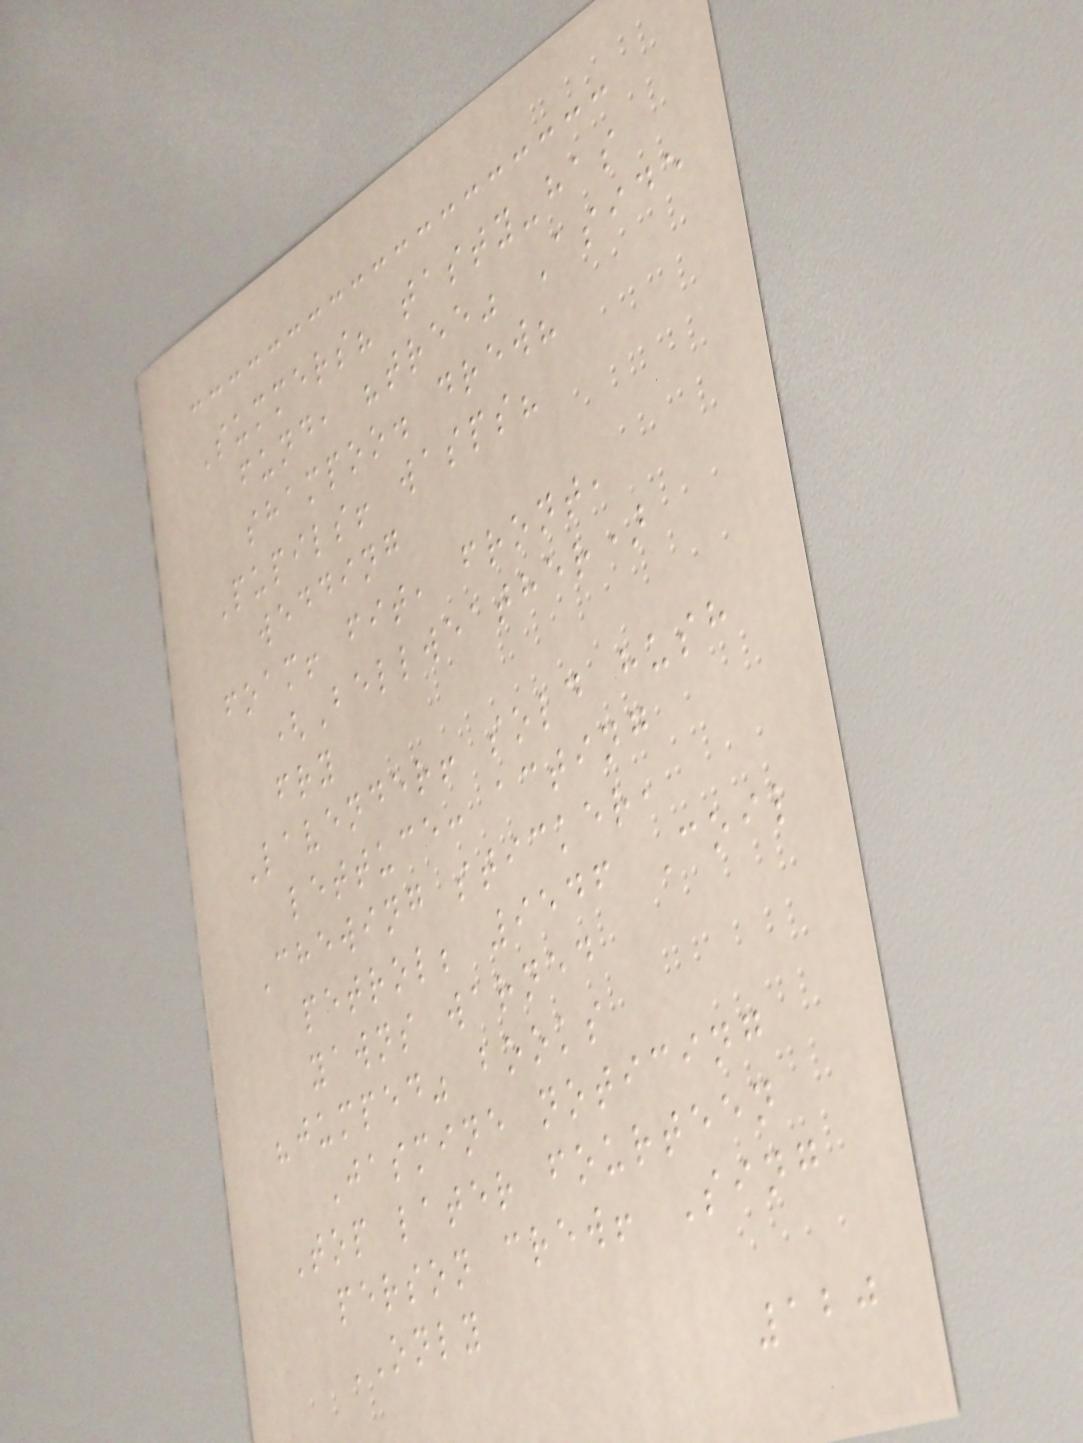Summers? tasty-has
fund, "tree" Aside
shampoo. drew?
Pupils! wasps?
wedding
foam! fit, front,
(Bellweather)
fry
Lavender! sold hush
lettuce: acting
Chewing sticker,
petrol; 9546 Coil
yawns warned
"jumped" books
Jasmine noticing
Top later fourteen
person crew! Sing
ONLY
120
